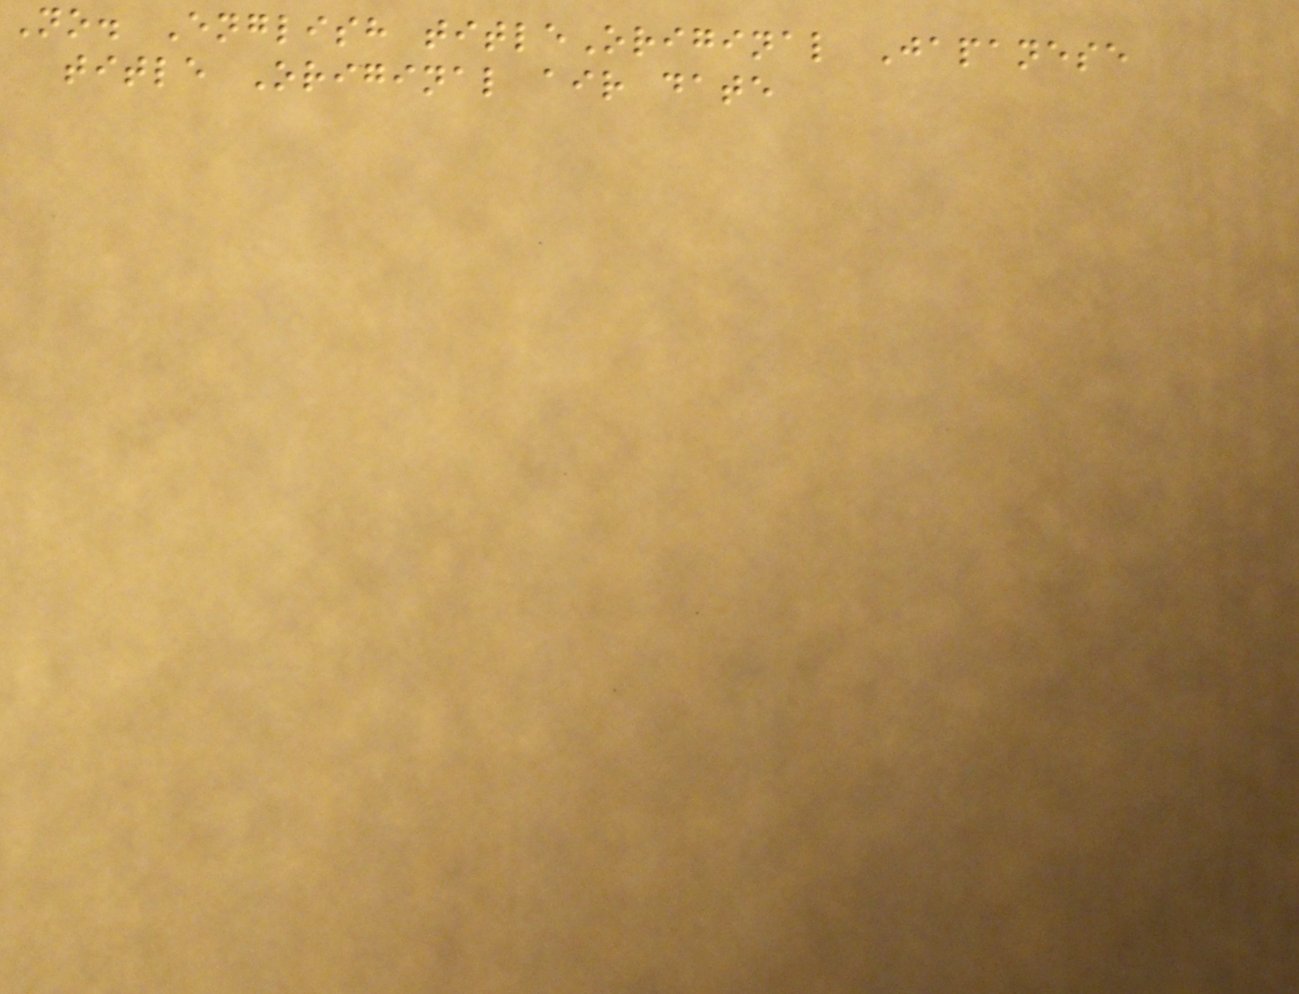No. English titleOriginal Japanese
title Original air date
